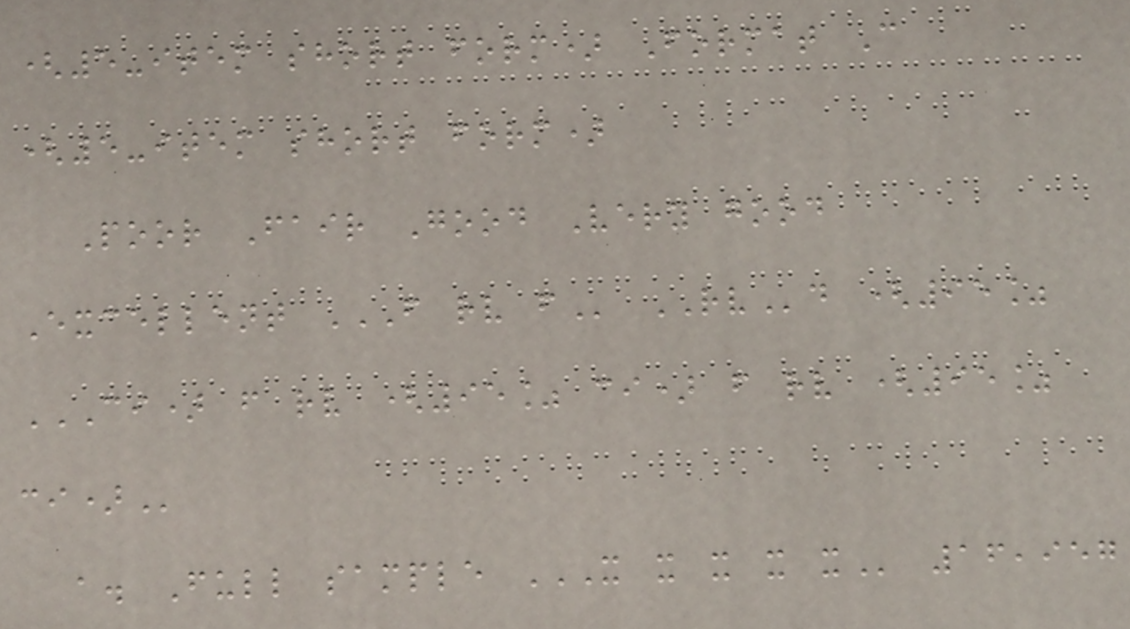(5-item short form) Format C
(5-item short form)
Poor Fair Good Very good
Excellent F RV F RVd (95%
CI) F RV (95% CI) F RV (95%
CI)
a. Full sample X X X X X 16,957
